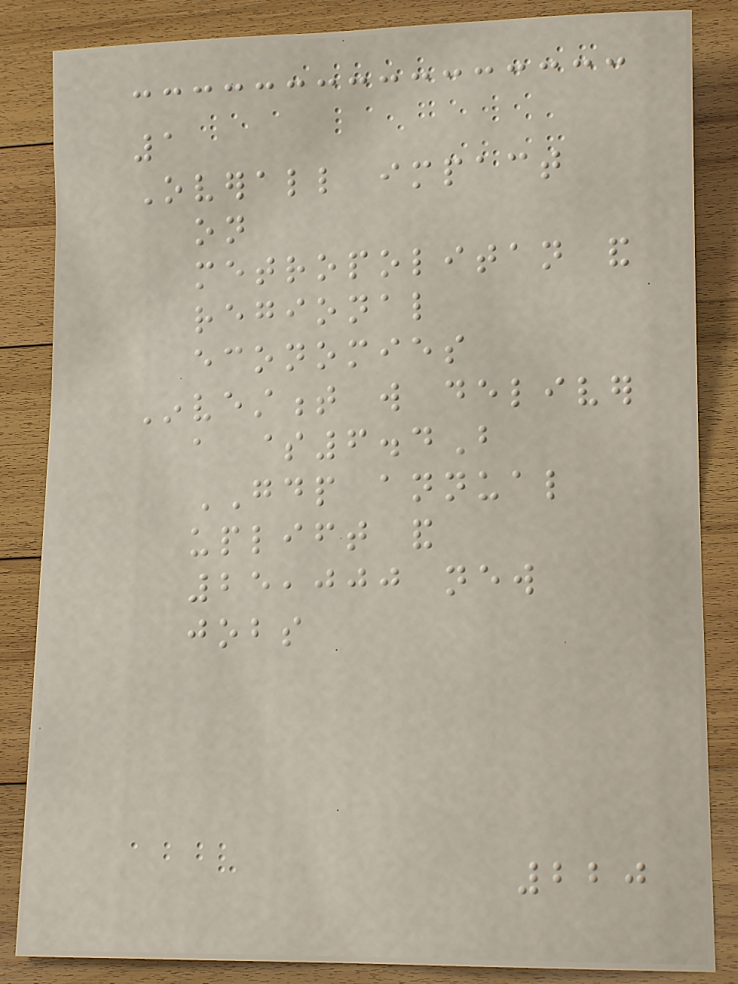1
Overall impact
on
metropolitan and
regional
economies
Investment will deliver
a $6.4B
GDP annual
uplift and
25,000 new
jobs
220
